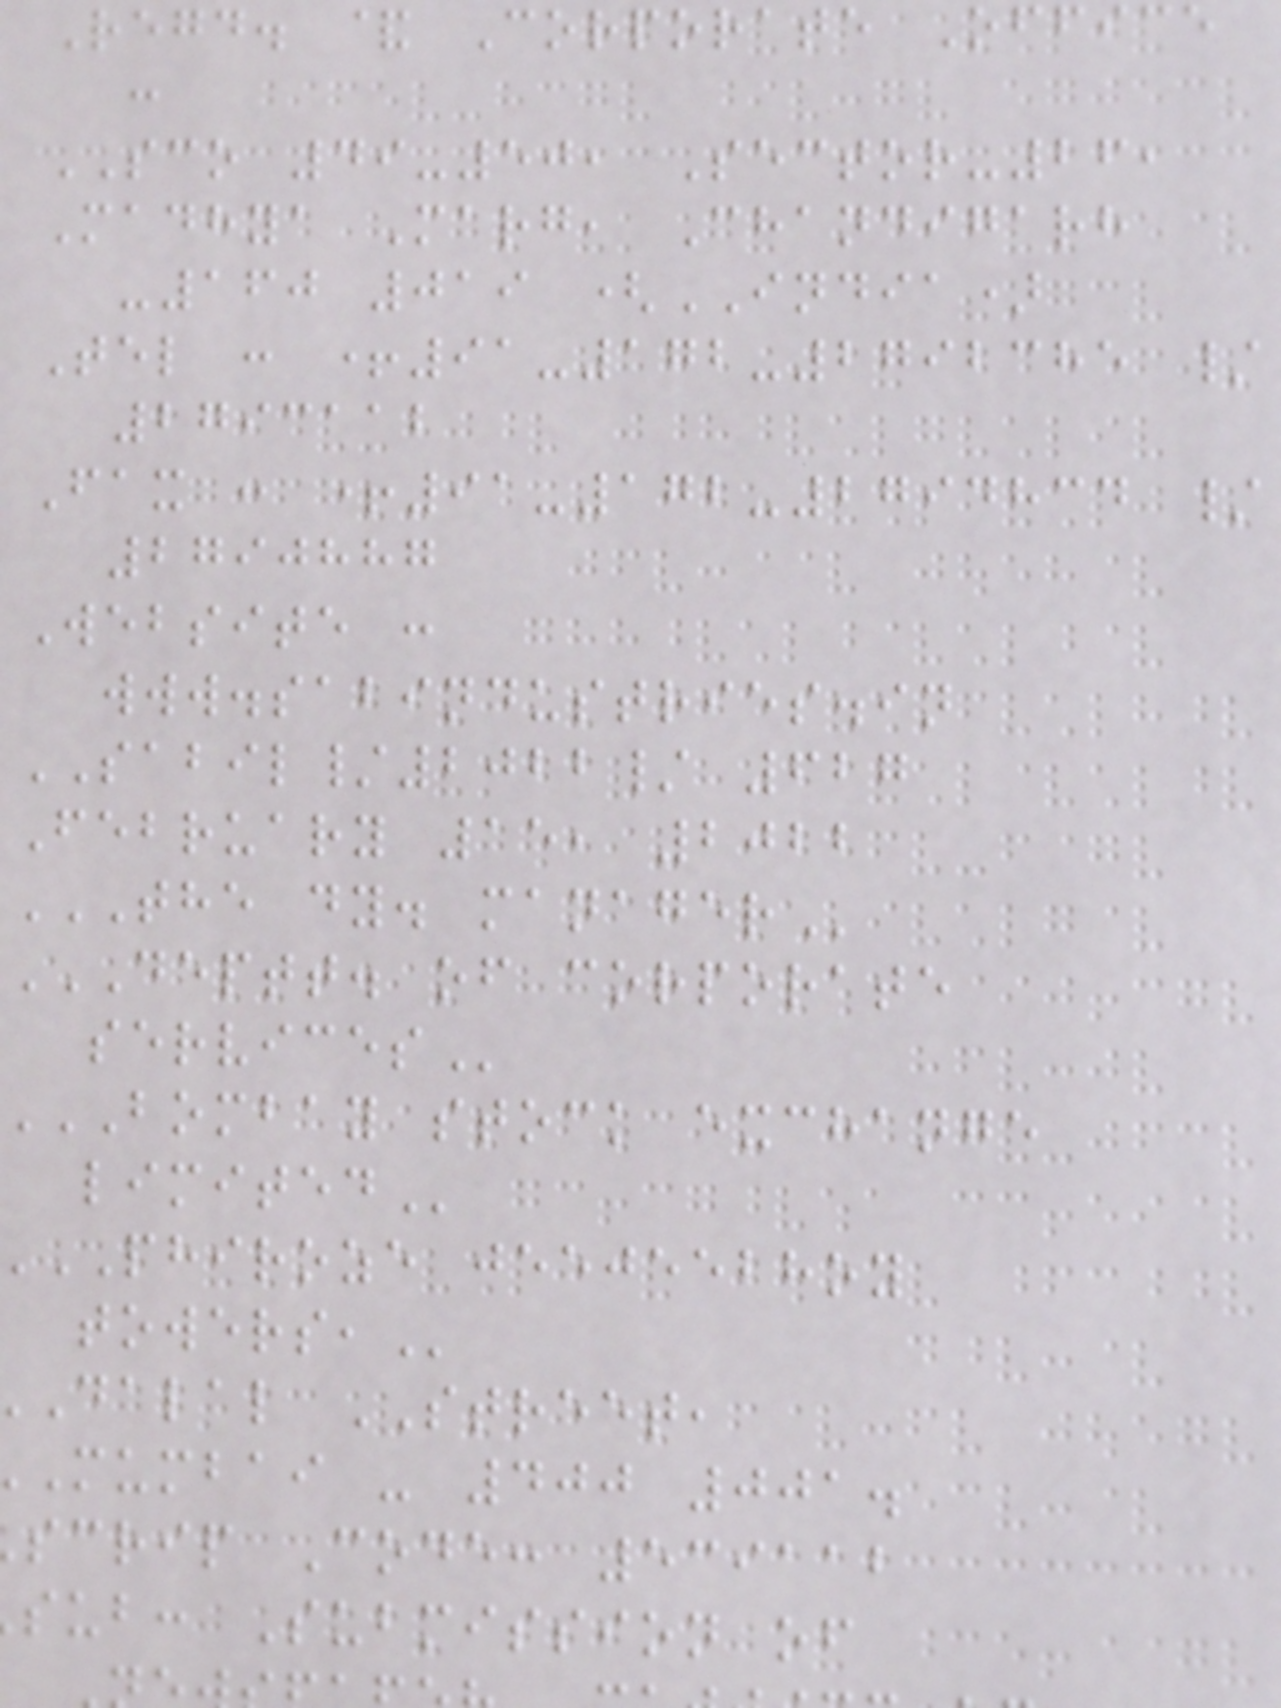Regd. & Corporate Office
:
SCO 49-50, Sector-26,
Madhya Marg, Chandigarh
-160 019 (INDIA)
Tel : +91-172-2792385 /
2793112
Fax : +91-172-2794834 /
2790887
Website :
www.sabindustries.in
SABIL/2022/ 627
February 15, 2022
THE DY. MANAGER
DEPTT. OF CORPORATE
BOMBAY STOCK EXCHANGE
PHIROZE jeejeebhoy
dalal STREET,
mumbai - 400 001.
scrip Code: 539112
sub: Submission of
